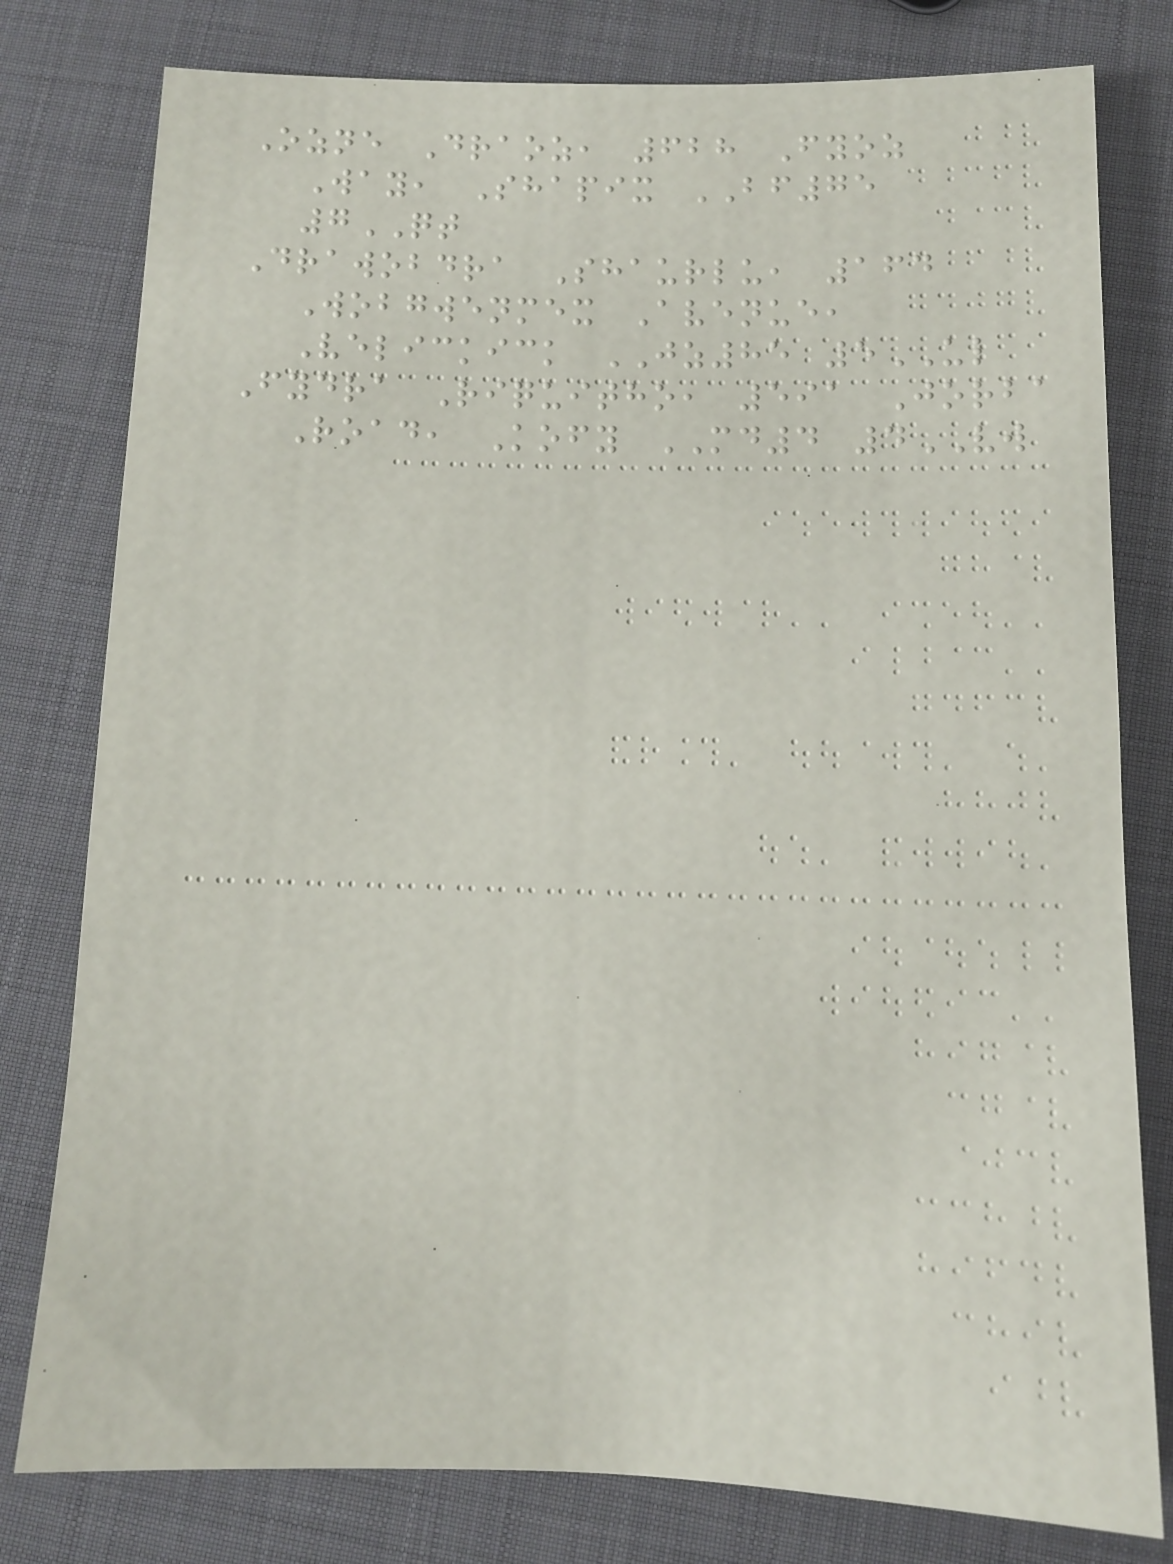Ozne Draoz, 628 Fyoz
Way, Shapix BF75
7QT
Drawobdra Shaurlu, 164
Wobgwenmex Avenue,
Velickick JZ85 5UL
Fydra Riquitho, 591 Jorba
Road, Kofy MD4 4VW
